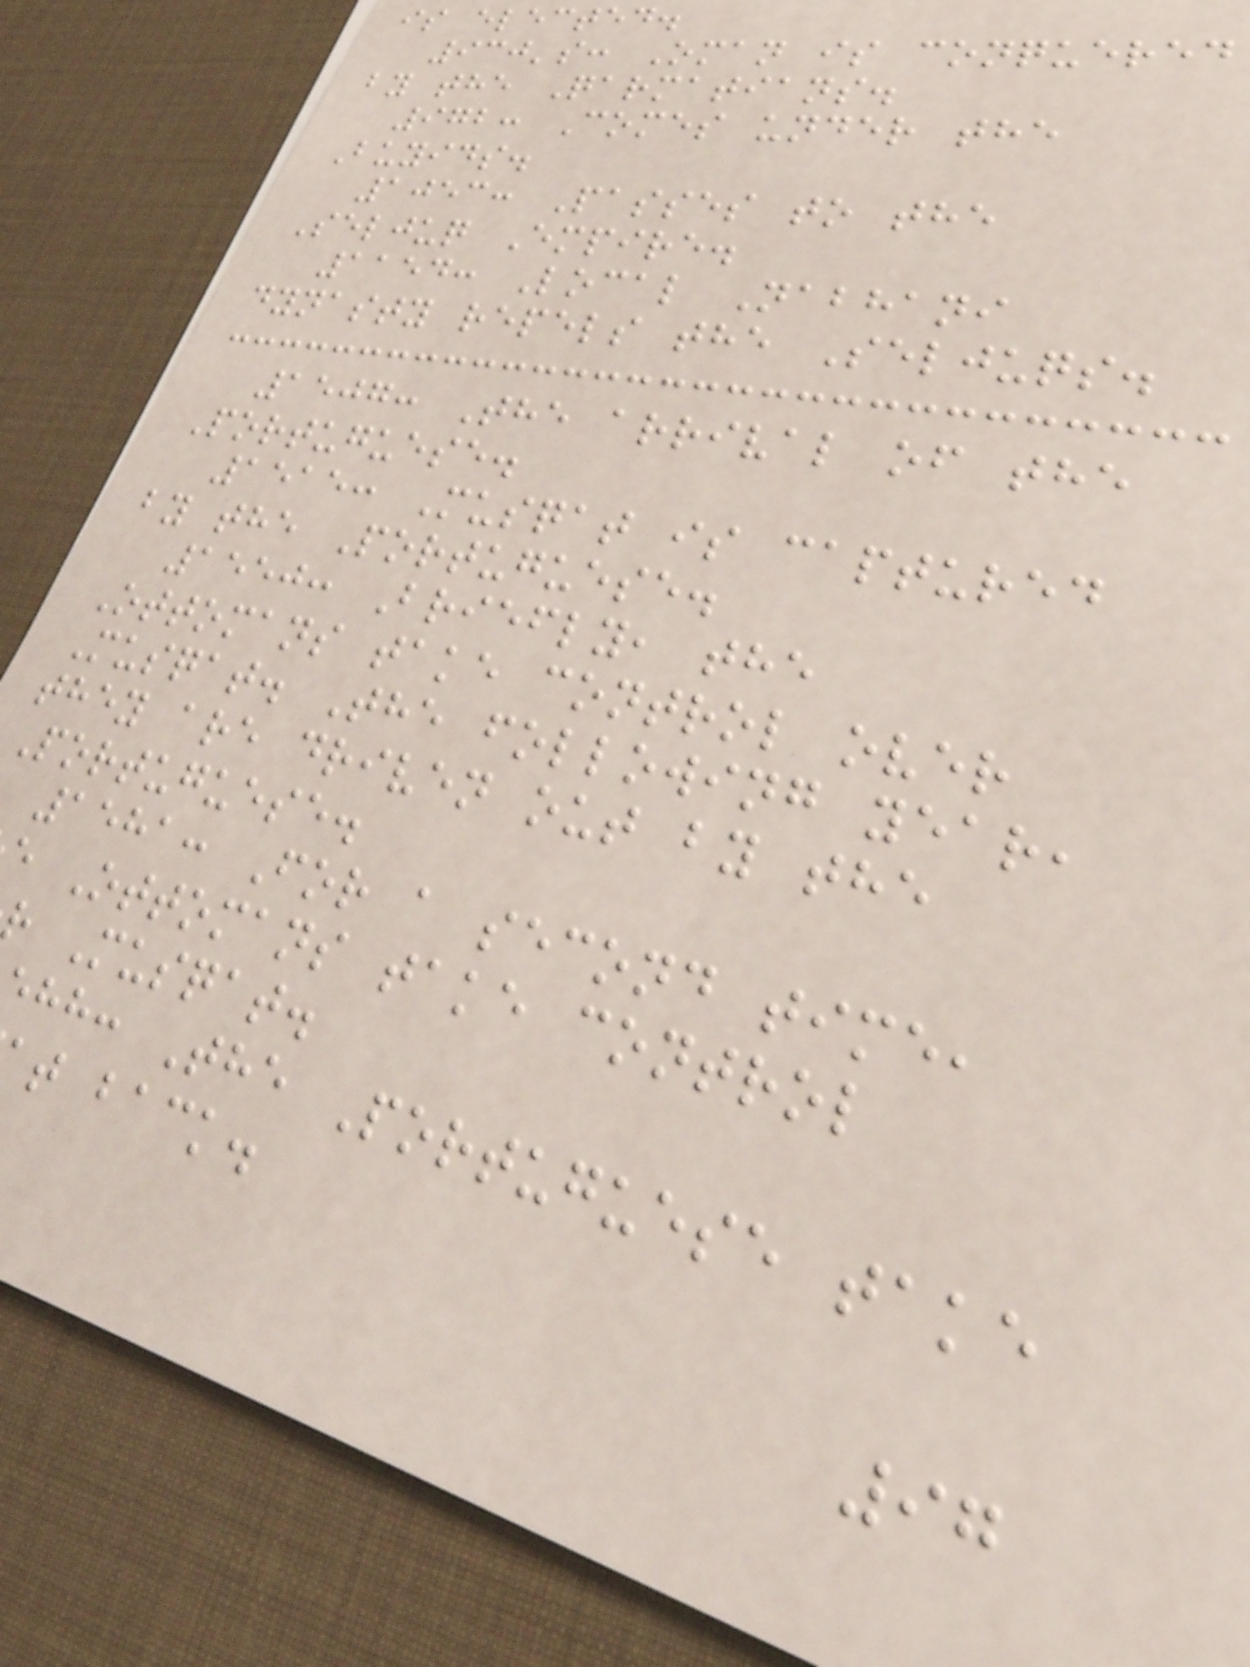is elected.
930's: Oman is conquered
by the Qarmatians.
972: Comes under the
Buyids.
1053: Passes to the
Seljuq Empire.
1154: Local Nabhani
dynasty repels the Seljuqs.
1507: The arrival of the
Portuguese.
1515: Musqat is captured
by the Portuguese.
1550: Briefly, the
Ottomans take control over
Musqat. The following year,
they are driven out by the
Portuguese.
1581: For a second time,
e Ottomans take control
r Musqat.
hh: The Portuguese take
t back.
97
